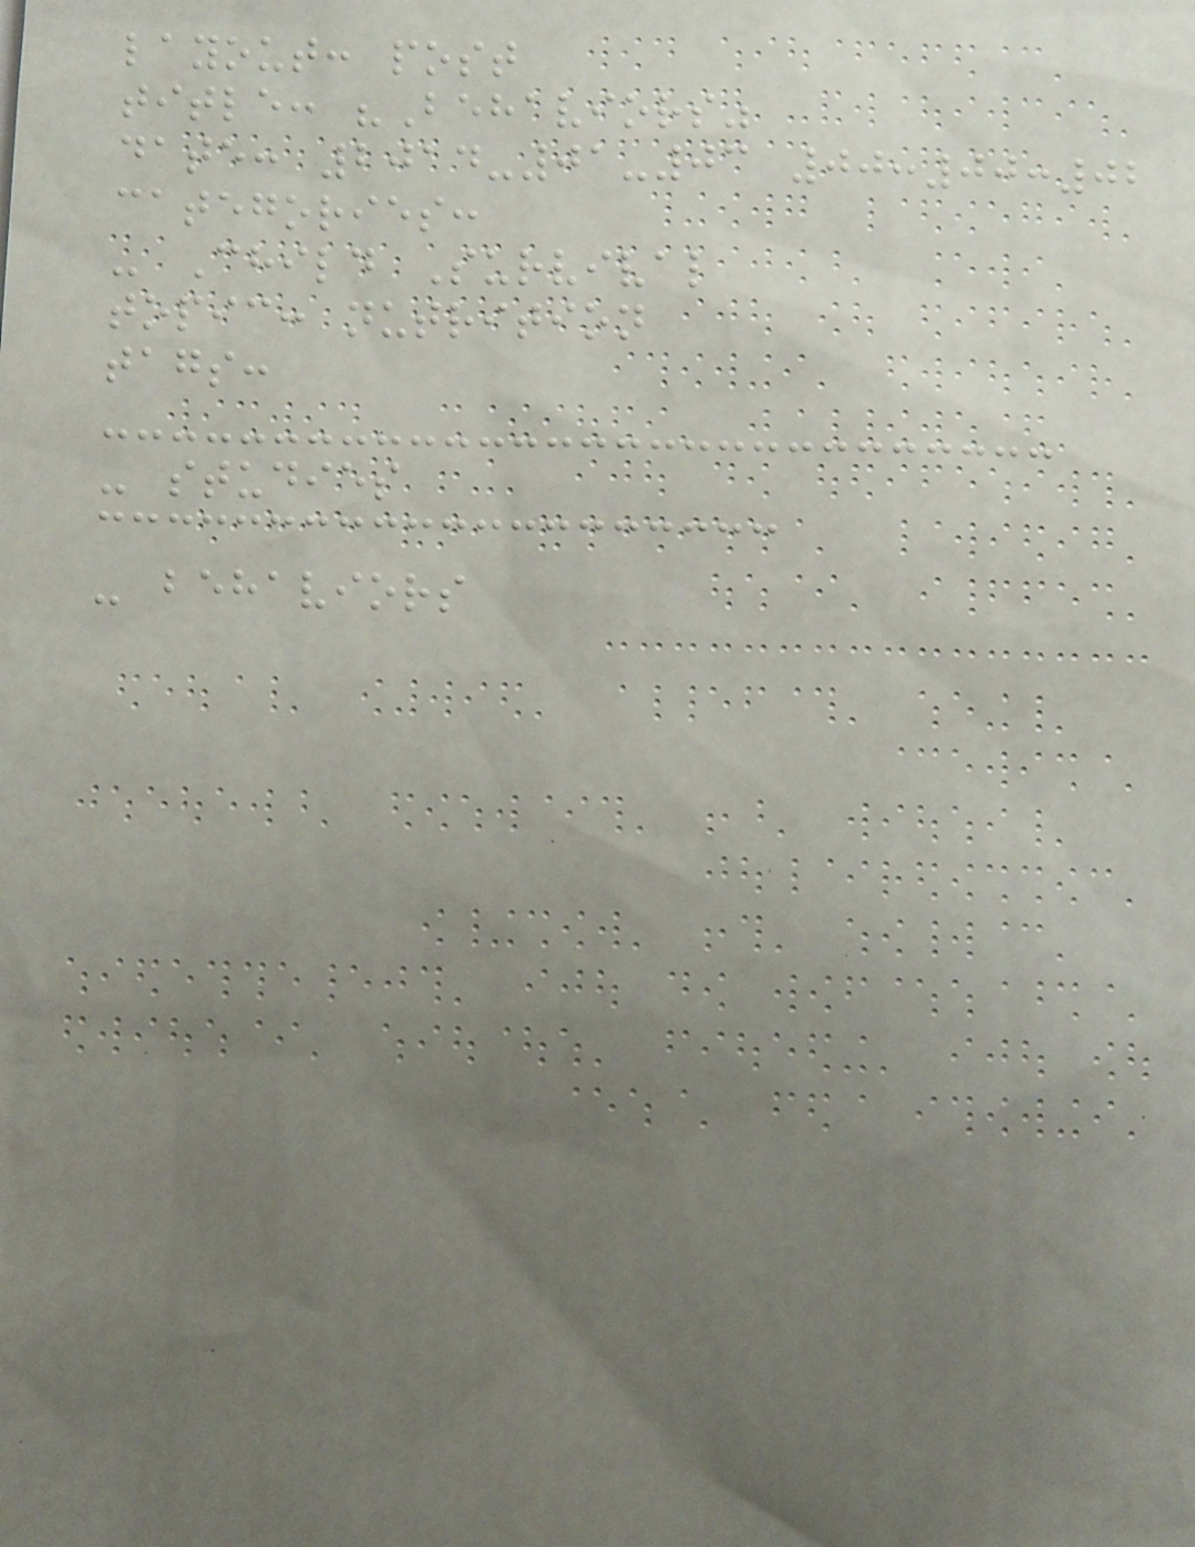layout: post
title: "Behaviors"
date: 2014-01-03 00:00:02
categories:
- Child Survival
topic: nutrition
tags:
- studies
- behaviors
